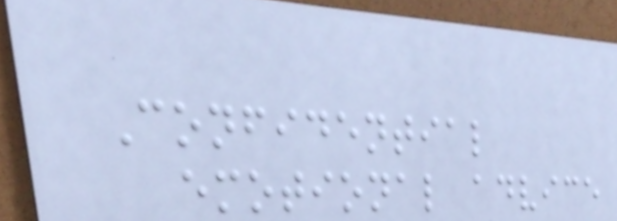Confidential
emotional advice
